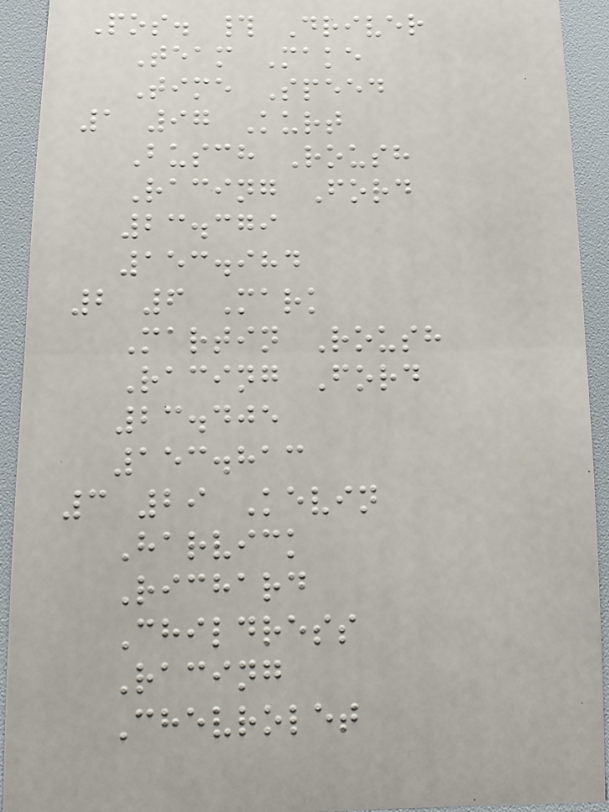Pos. # Driver
Team Make
Time Speed
1 97 Kurt
Busch Roush
Racing Ford
23.379
153.984
2 6 Mark
Martin Roush
Racing Ford
23.405
153.813
3 29 Kevin
Harvick
Richard
Childress
Racing
Chevrolet
